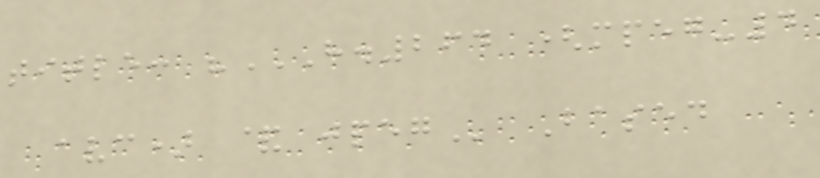title: "H.264 (MPEG-4
AVC) & JPEG Based
